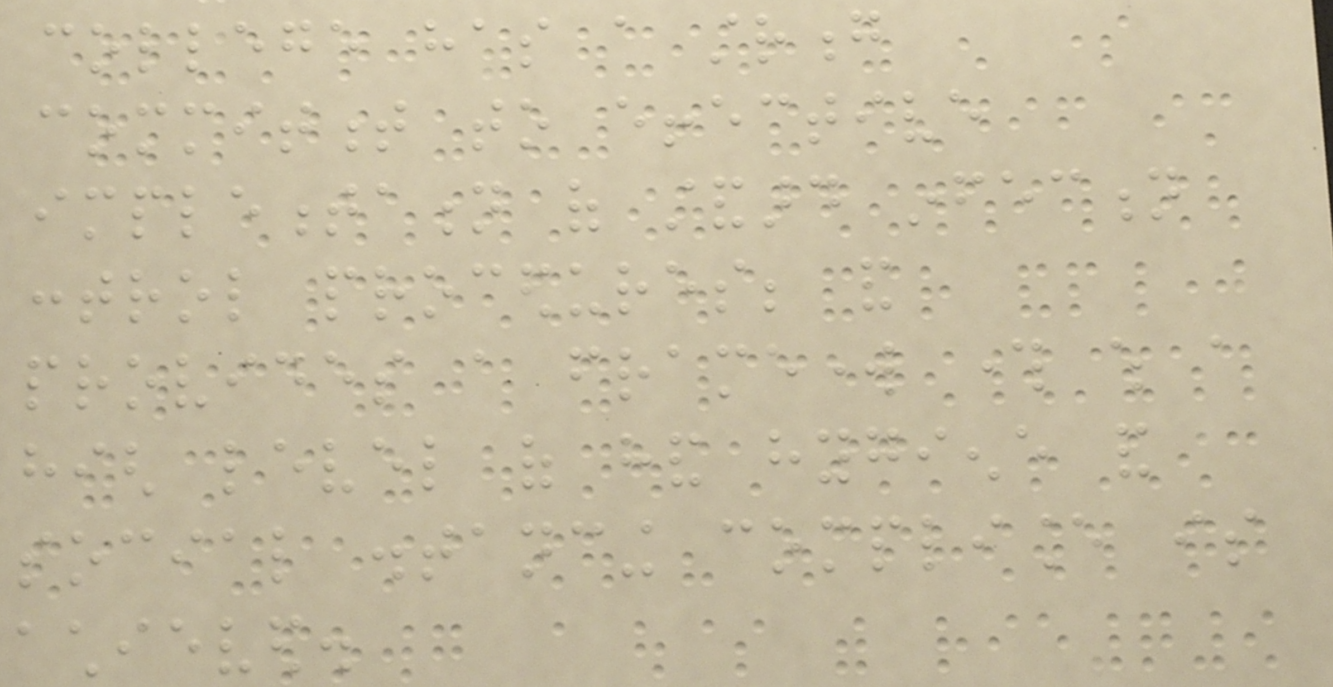college has a strong
commitment to effective
implementation of standard infection
control procedures; and
provides a framework through which a
high level of hand hygiene and
social distancing compliance is
achieved.
